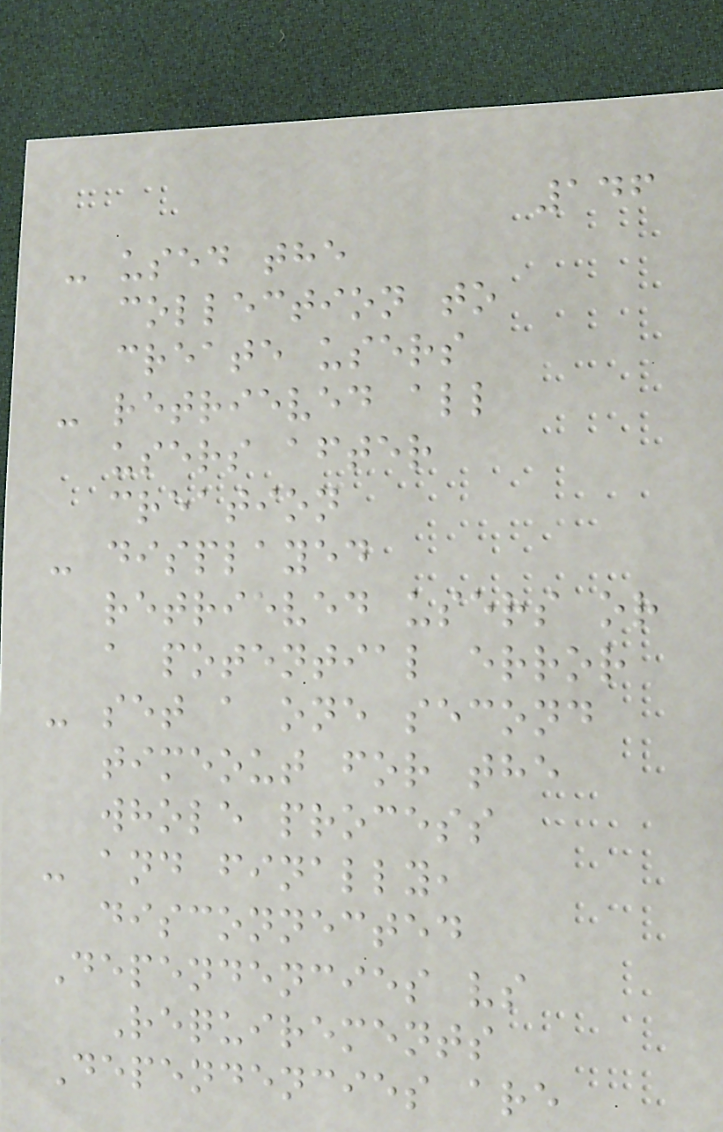146
- used the
collection to
create users
- retrieved all
users after
creation
- displayed
retrieved users or
a potential error
- set a one second
timeout for the
whole process
- and finally,
disconnected
Dependencies vs
Requirements
Dependencies are
